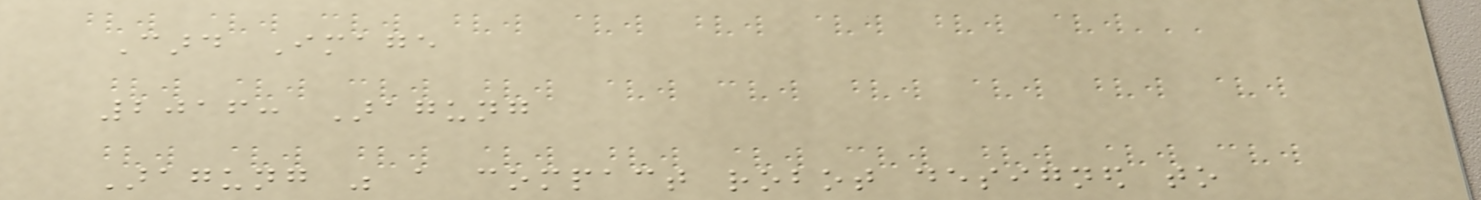Card Image
2016: Aragung
Aragung was a compact robot designed to
